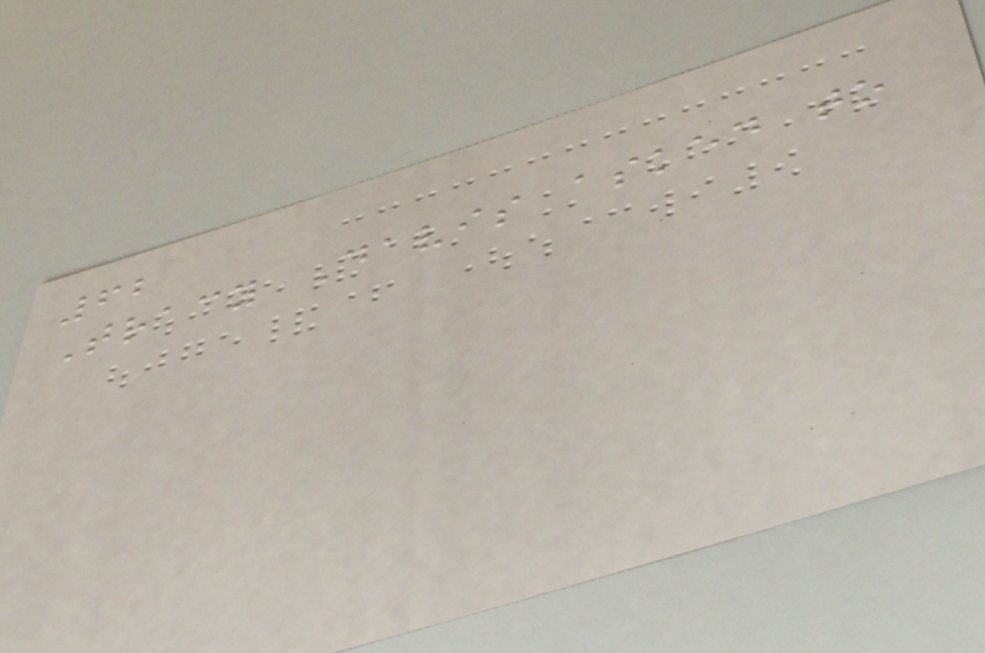62
Tracy Davis asked to
